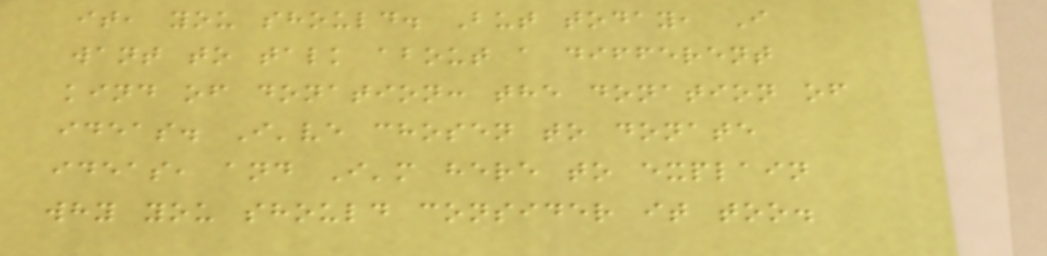it, you should. But today, I
want to talk about a different
kind of donation: the donation of
ideas. I've chosen to donate
ideas, and I'm here to explain
why you should consider it too.
